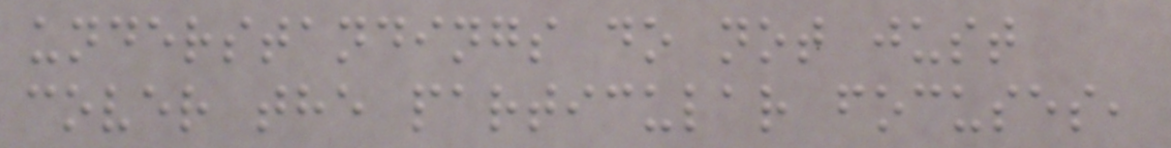understandings do not just
cover the particular focuses,
